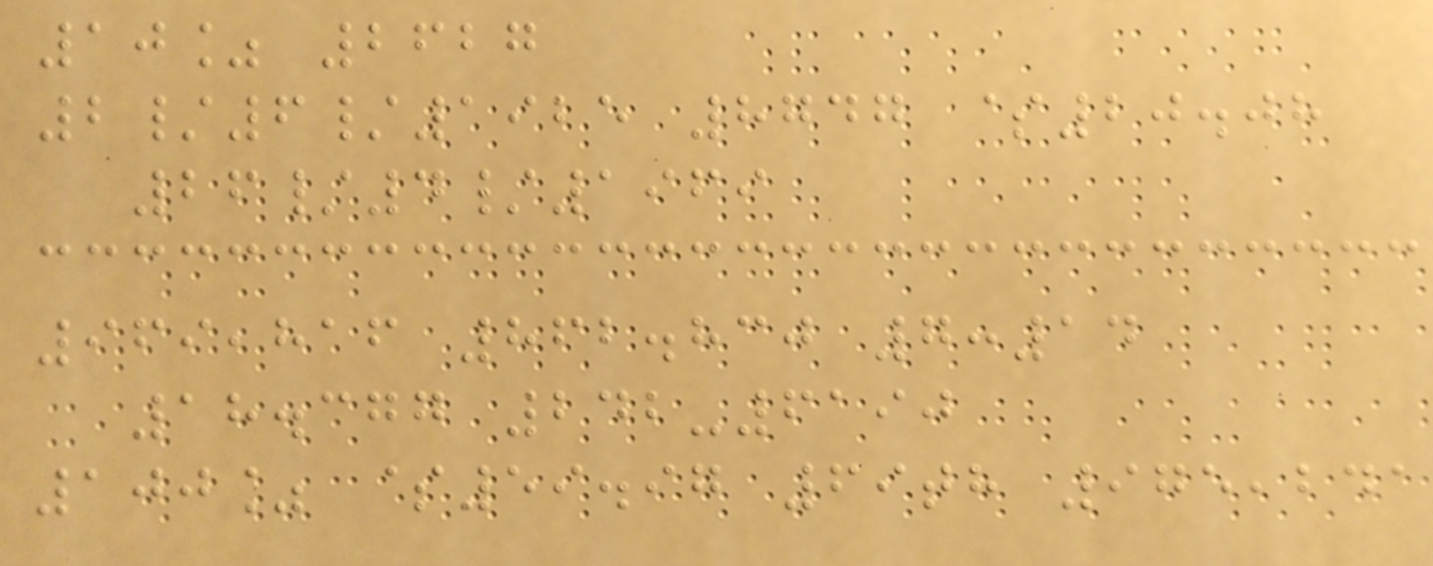10% 2627
2/6/1925 8747 $20.08
26/4/1969
969,816 862.830 7:14
18.377 242-6190
100% $59.97 69th 975,241
